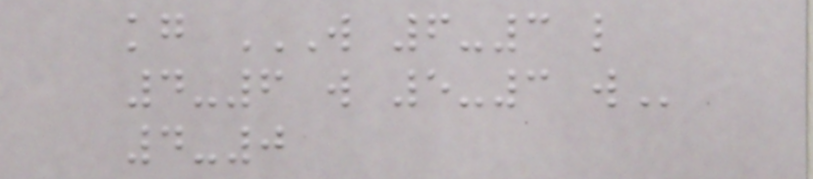kg W 6-3 L
4-6 W 5-3 W
4-0
